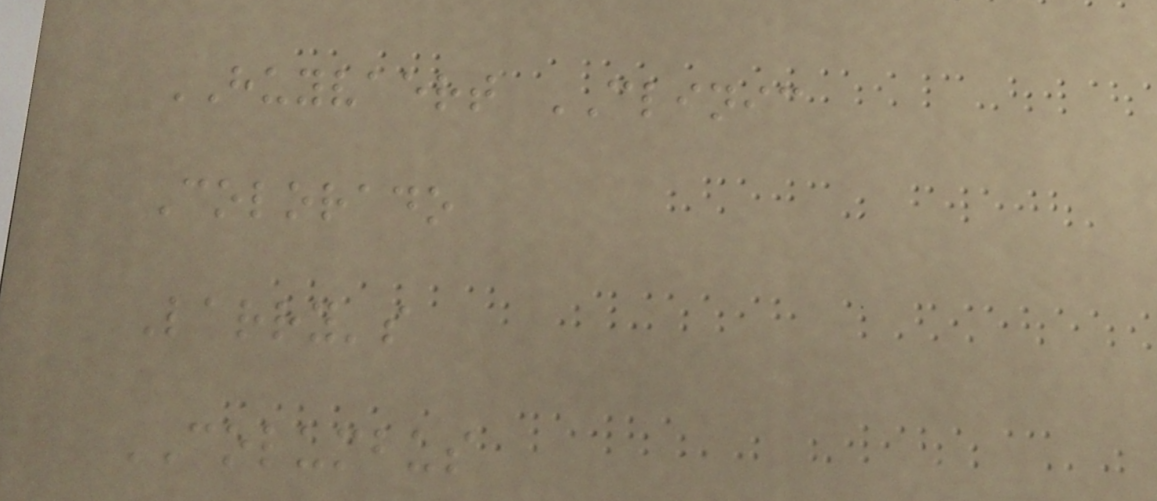HUYVAERT CLINIC
Colorado
Larry's
COLUMBUS
